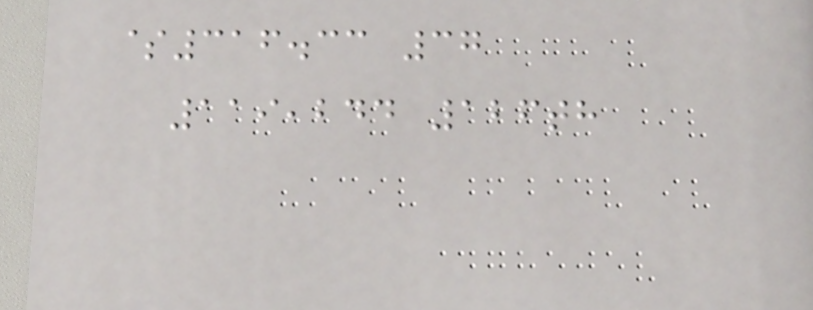$316.33 37
119,244 126th
